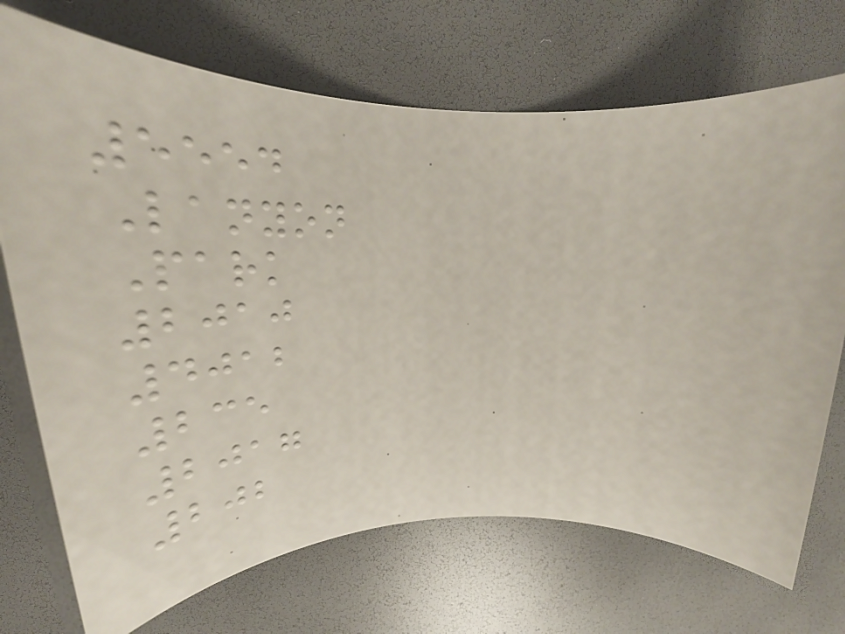5554
Lanyon
Park
2010
4012
235
2017
202
